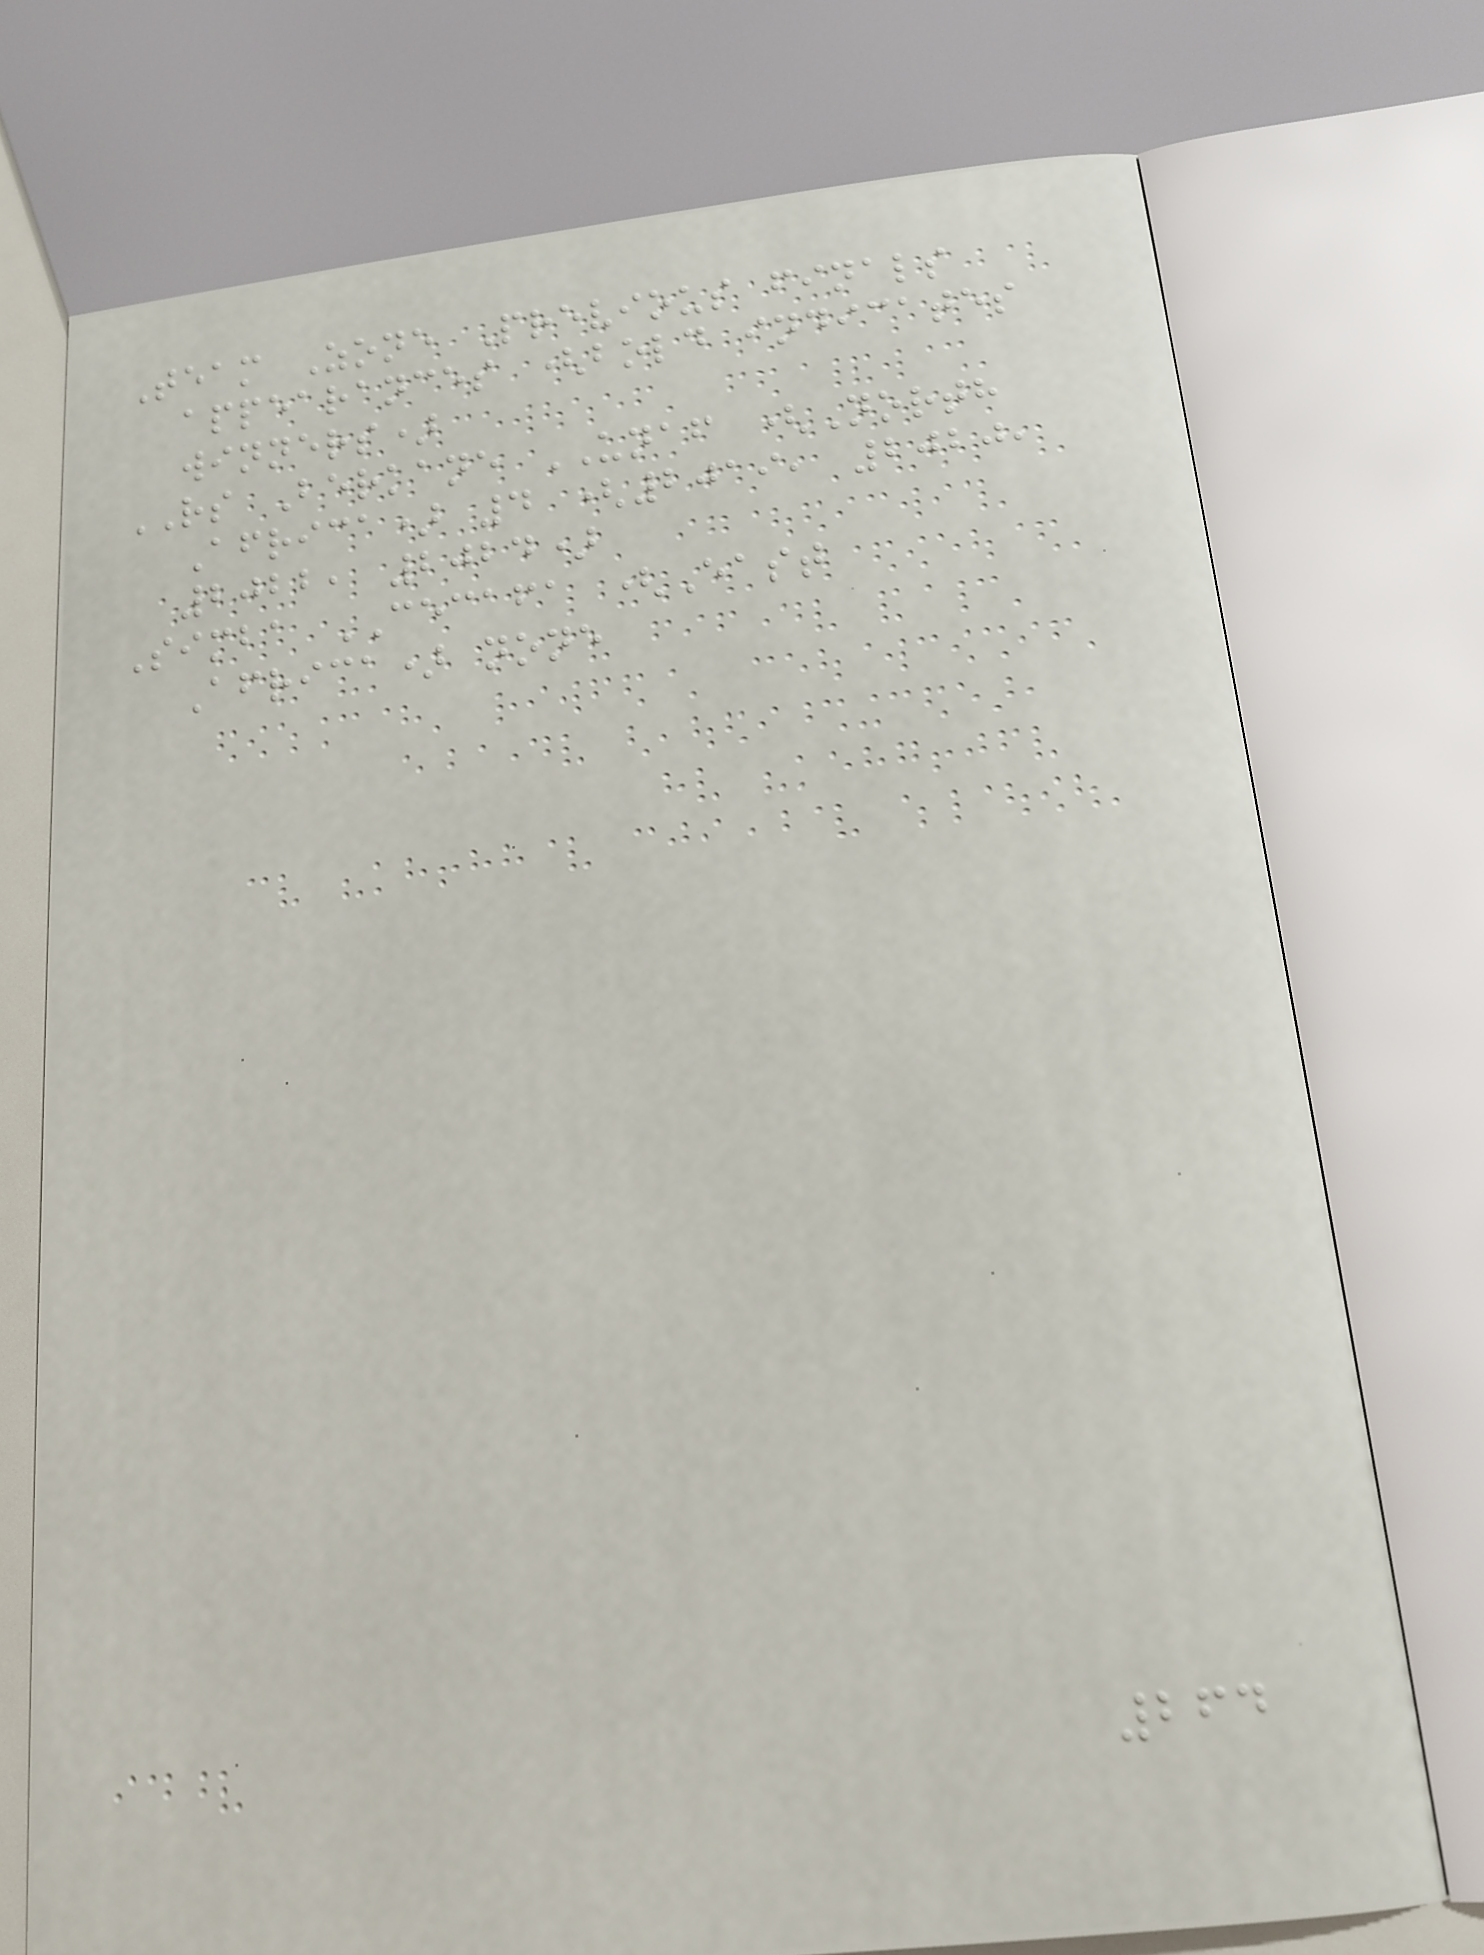Team Zone Previous finals
appearances (bold indicates
winners)
RS Berkane UNAF (North
Africa) 4 (2019, 2020,
2022, 2024)
Simba CECAFA (East
Africa) none
264
